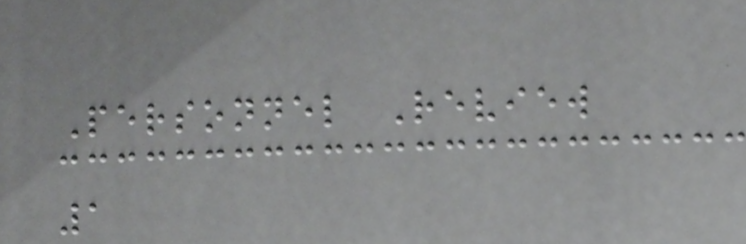Personnel Review
1
